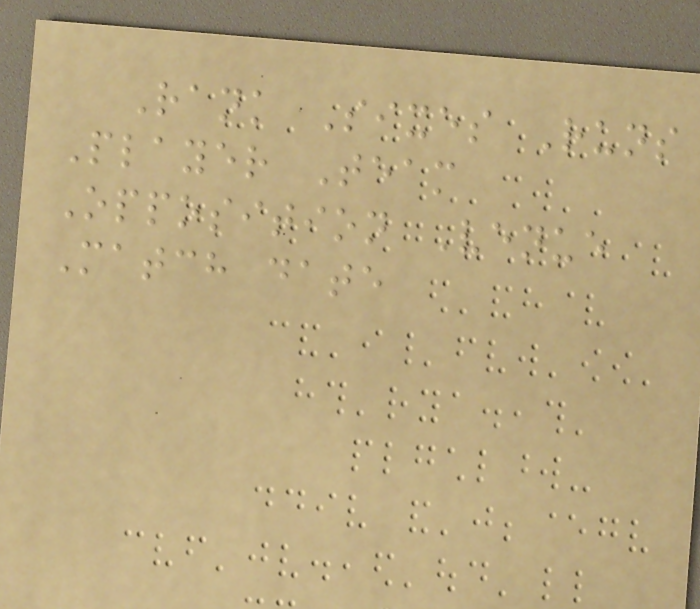Rank Sixes Runs
Player Team
Opposition Venue
Match date
